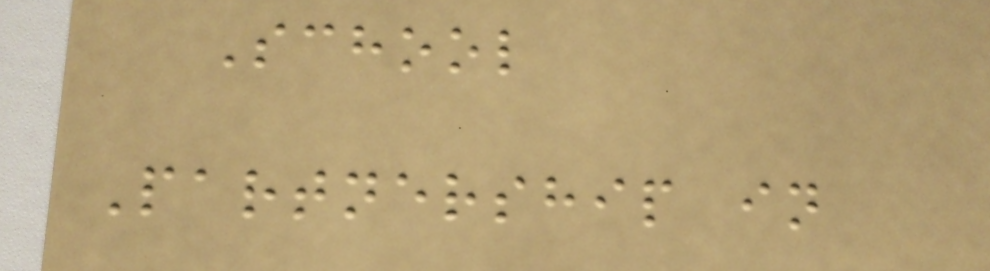School
Partnership in
